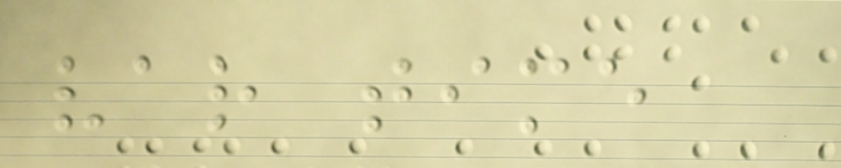var time
